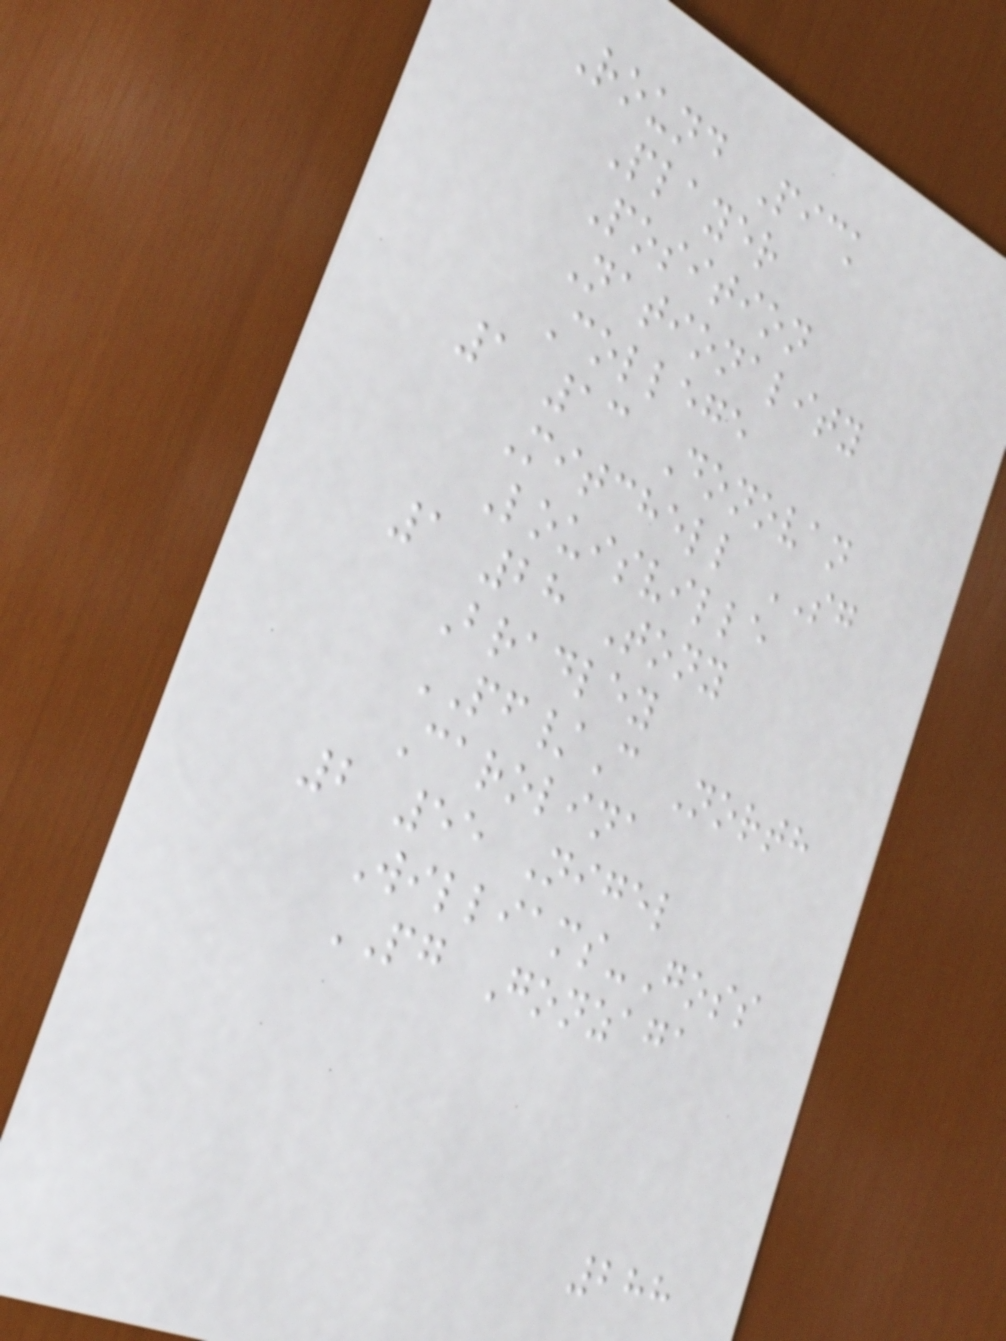Round Pick
Player
Position
Nationality
College
1 13 Donovan
Mitchell SG
Louisville
1 28 Tony
Bradley
PF/C North
Carolina
2 55 Nigel
Williams-Goss
PG Gonzaga
288
